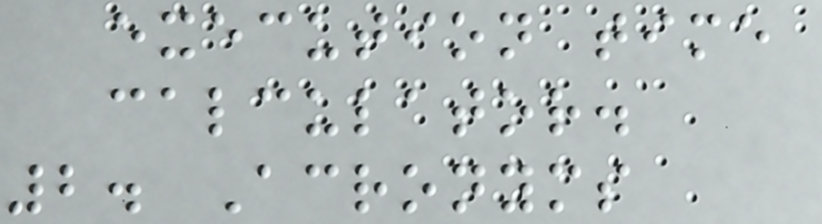execution time
calculator.
2. Acronyms
